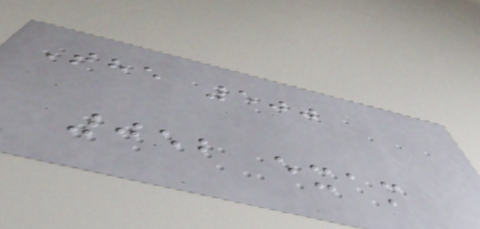The 500
052 exam
